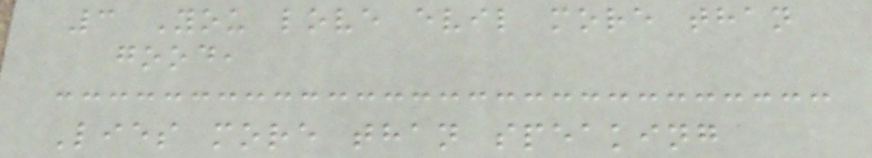3 You love evil more than
good,
Lies more than speaking
